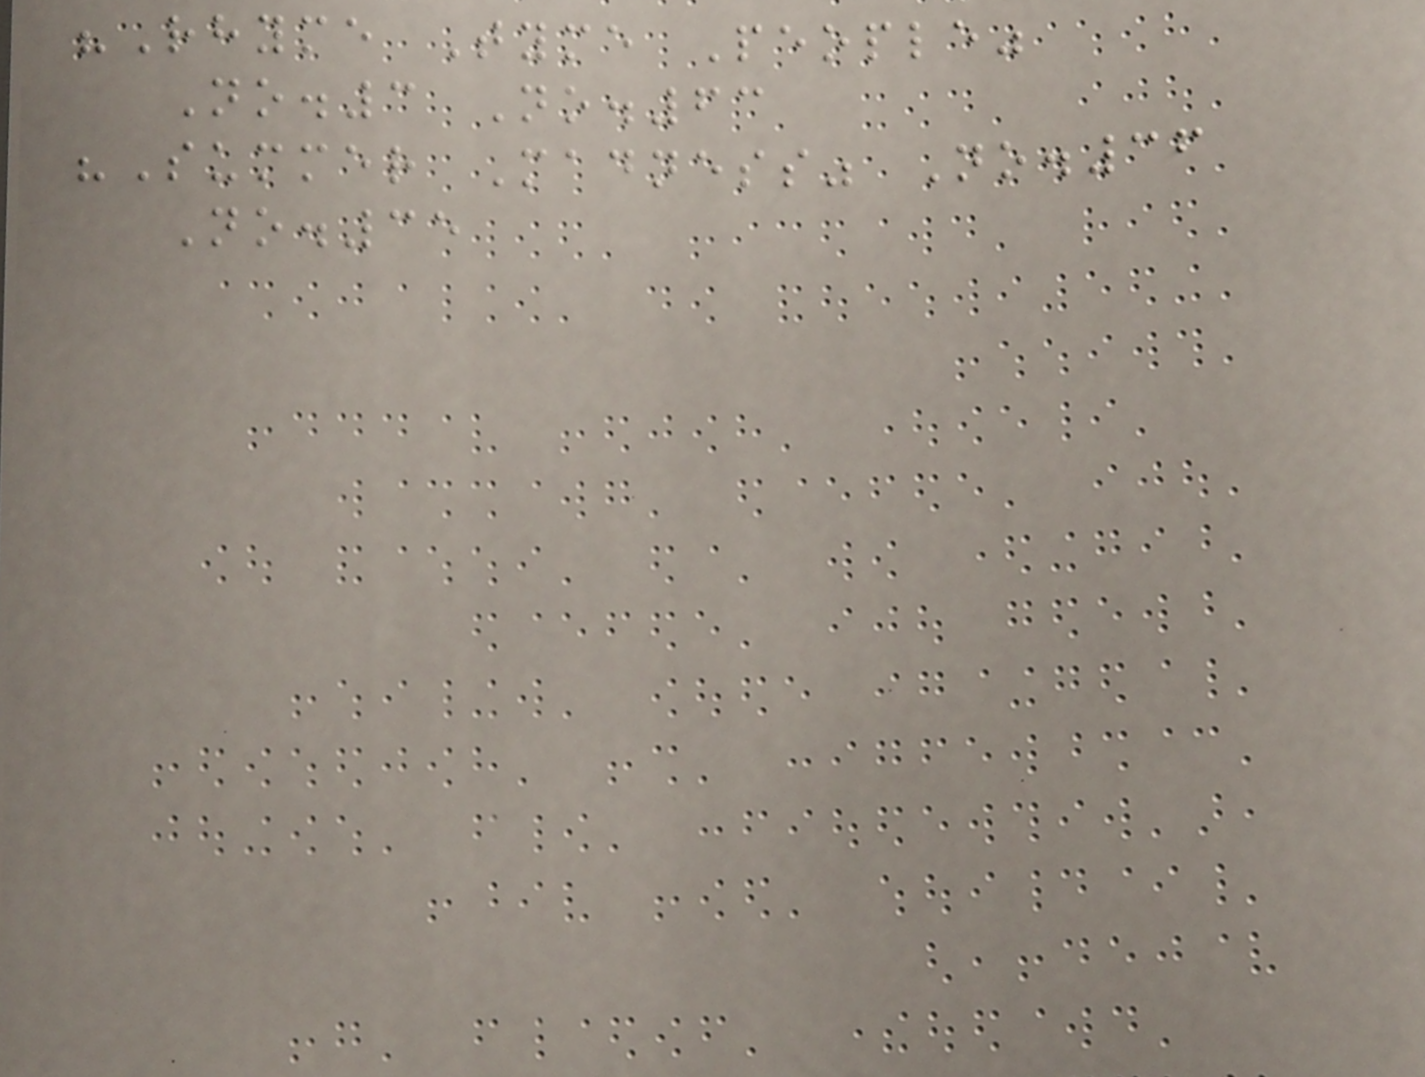"Rhyme Tyme People"
No.3 No.63
"Summer Madness" No.36
No.35
